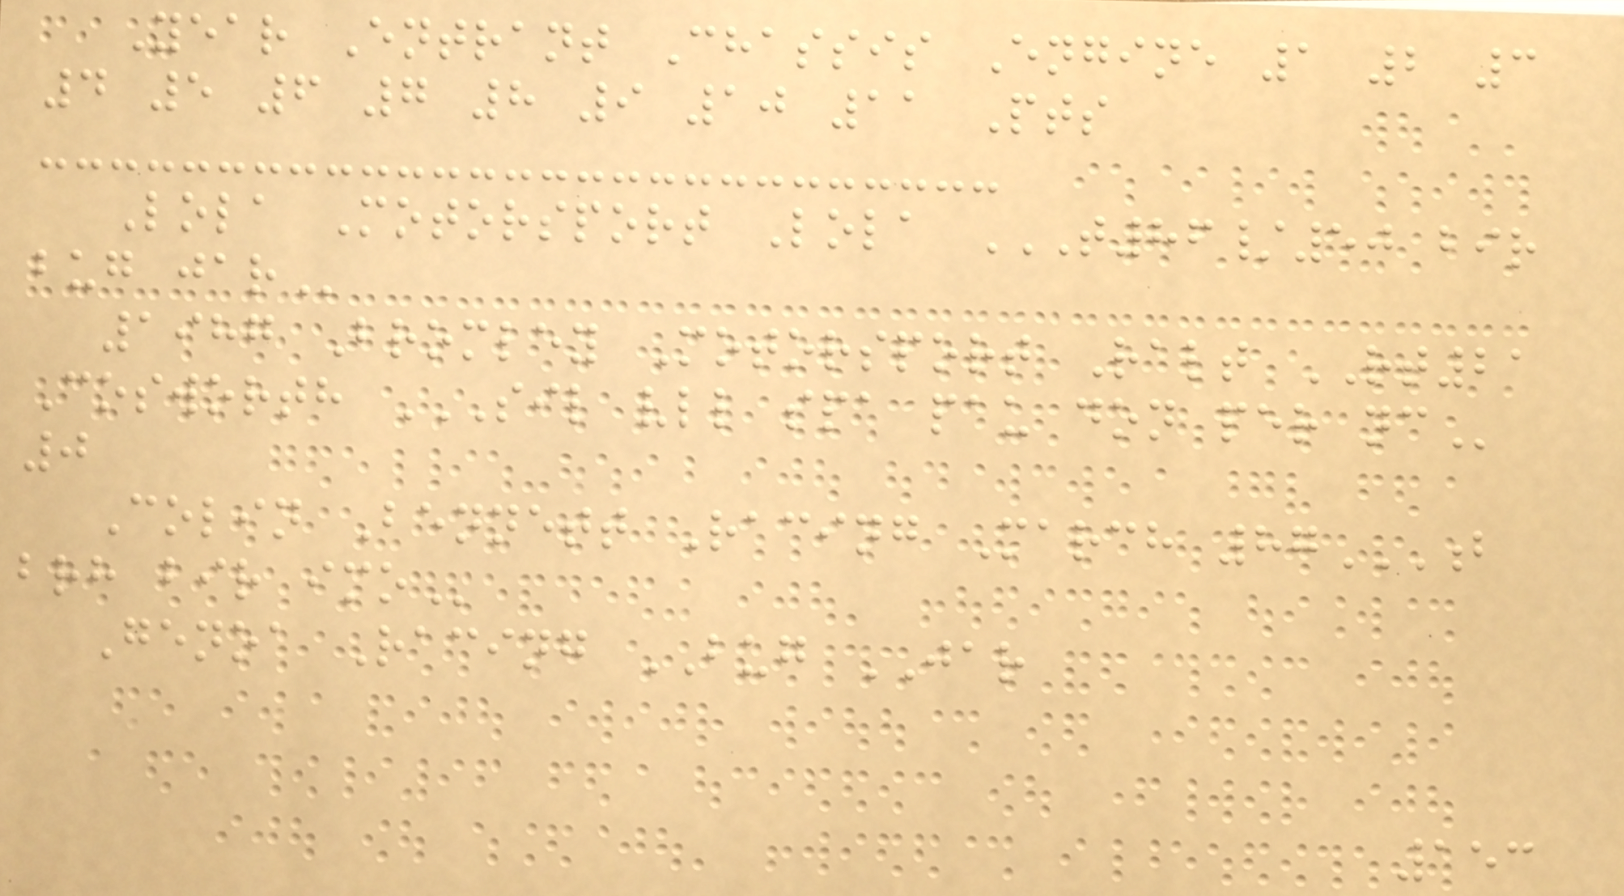Year Entrant Chassis Engine 1 2 3
4 5 6 7 8 9 10 11 Pts
Lola Motorsport Lola T86/50 BIR
BUG JAR
1987 Bromley Motorsport Ralt RT21
Cosworth SIL VLL SPA PAU DON PER NC
0
Colin Bennett Racing March 87B
BRH BIR IMO
Genoa Racing BUG JAR
153
